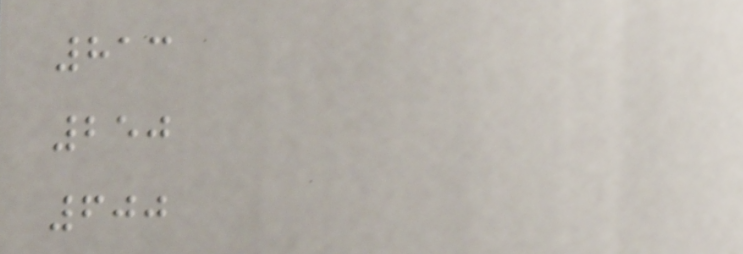813
250
600
